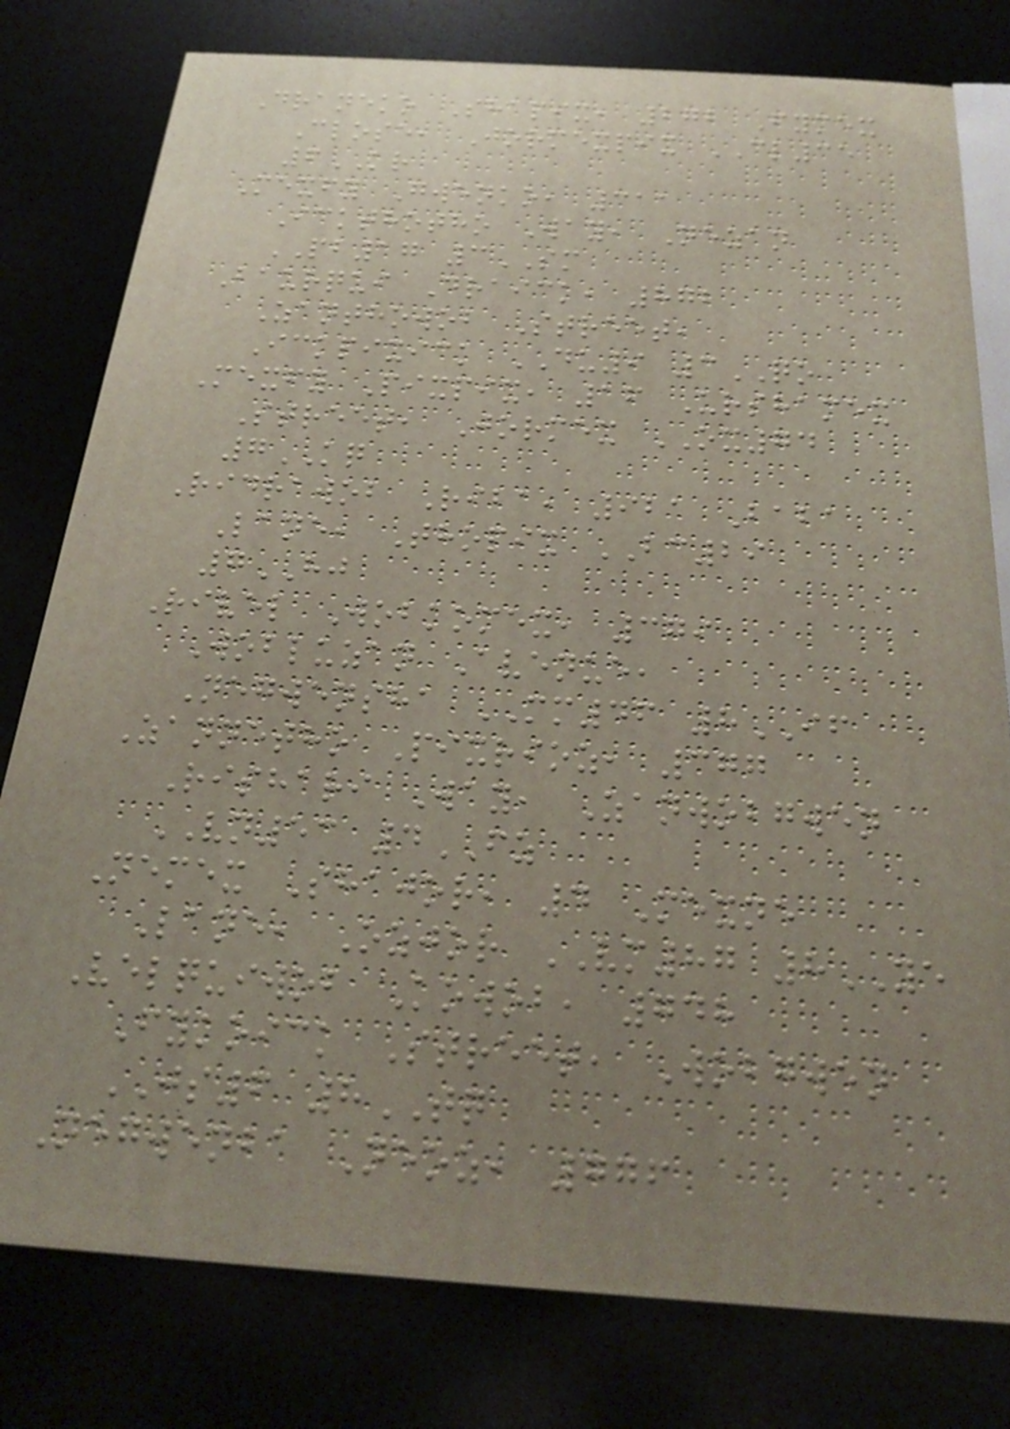Draneko Shapix, 272 Fymex
Close, Jormexpix CL35
6KR
Mexfy Gwenko, 311
Ickthotho Way, Nezan
PB17 3SM
Baurqui Draick, 872
Zanthowob Street,
Ickpixick DU9 3QO
Mexfy Pixpix, 16 Urshamex
Street, Jormex OX74
7KQ
Ridrawob Riba, 921 Baba
Lane, Thopix BC29
7HJ
Rivel Wobkomex, 379
Wobluzan Avenue,
Negwensha MM46 8IF
Zannetho Pixrioz, 377
Rishari Way, Zanwobgwen
VN53 4FZ
Nemex Shajor, 4 Mexne
Lane, Ozjor VM87 8YE
Velquiwob Kowob, 748
Fykoick Street, Wobgwen
JS6 8TQ
Negwenba Neoz, 776
